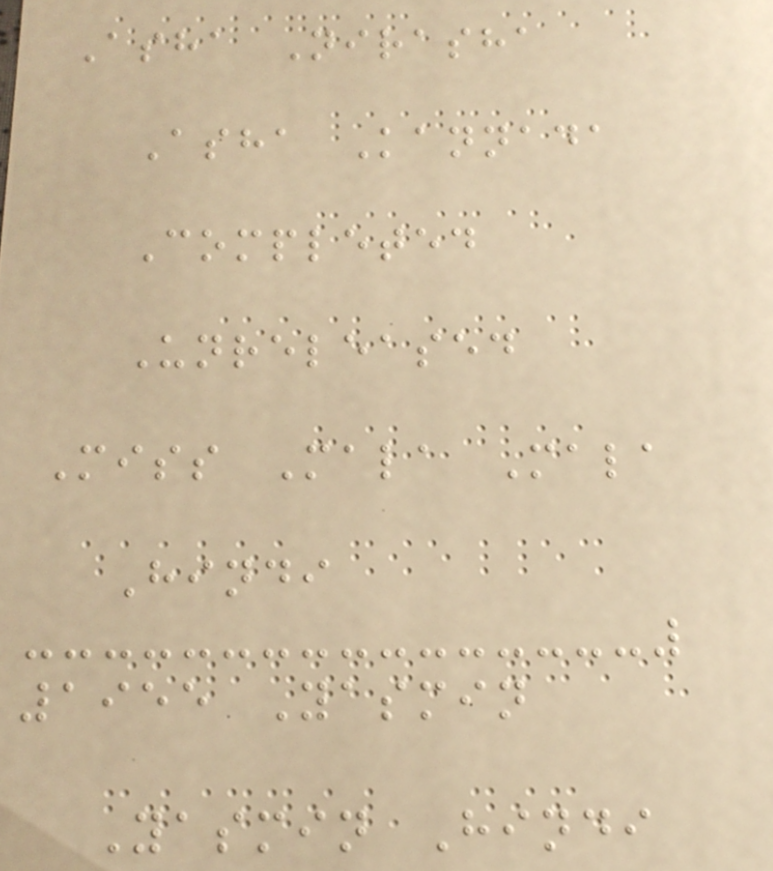Asha Nirasha
Asha Kannada
Completed
Unreleased
Miss Mala Mala
Hindi
1955 Yasmin
Yasmin Hindi
